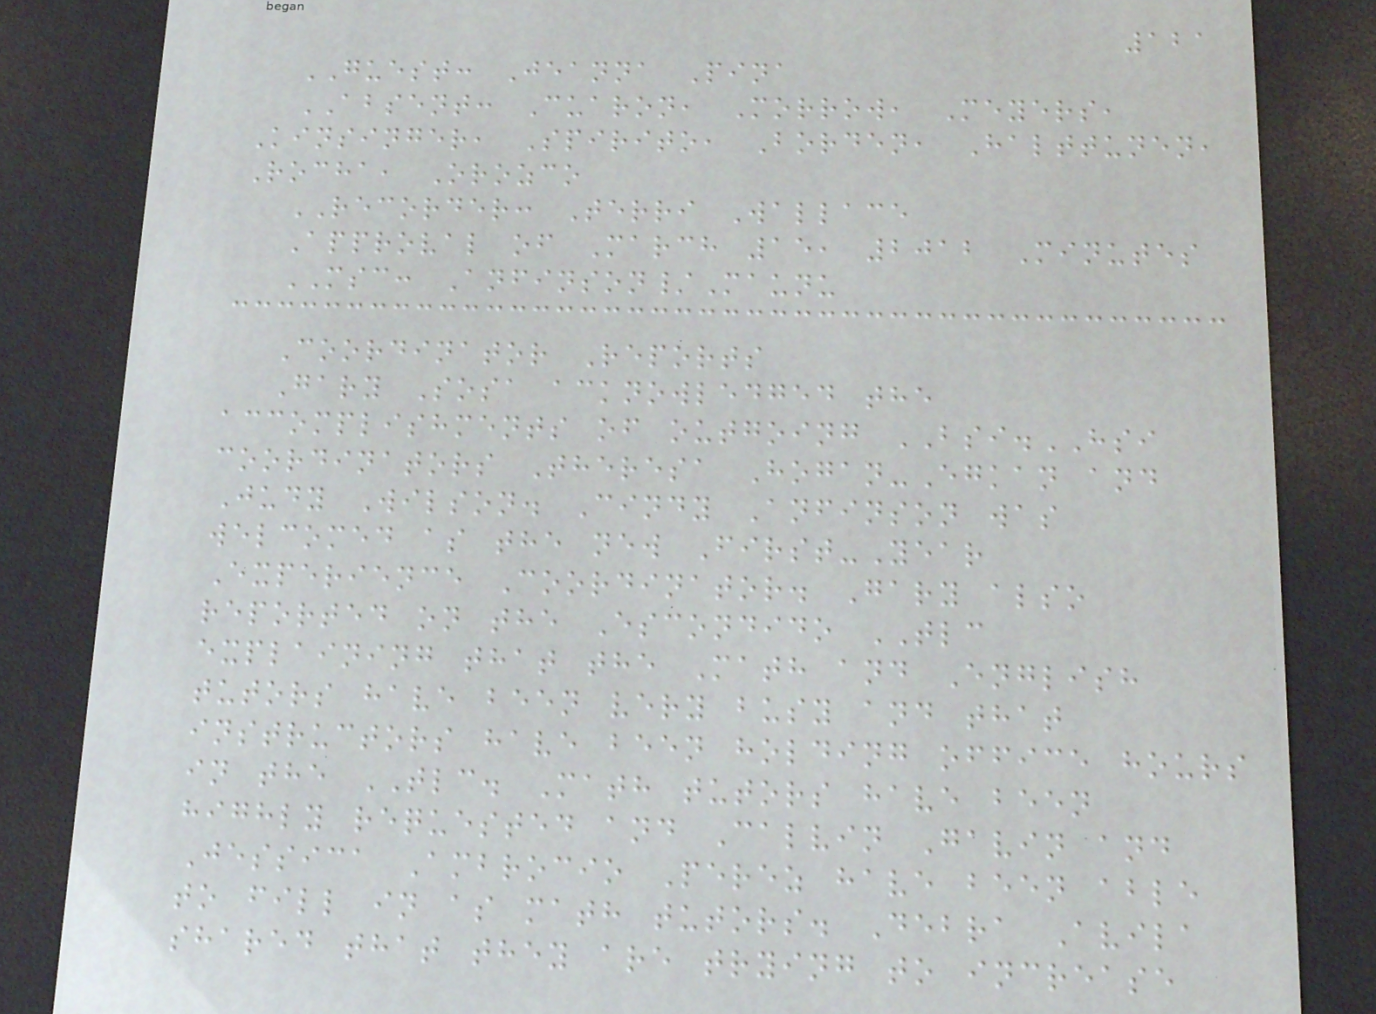121
GUEST: Jeanna Pina
ABSENT: Cuaron, Morrow, Meyers,
Kinsinger, Spirito, Borden, Halttunen,
Rocha, Orozco
RECORDER: Terri Wallace
Approval of March 15, 2012 Minutes
MSC: Anfinson/Maunu
Coordinator Reports
Gary Sosa acknowledged the
accomplishments of outgoing BSI.HSI
coordinators Theresa Hogan-Egkan and
Judy Wilson. Cindy Anfinson was
welcomed as the new First-Year
Experience Coordinator. Gary also
reported on the Escondido TLC
explaining that the Math and English
tutors have been very busy and that
instructors have been holding office hours
in the TLC. Math tutors have been
highly requested and Calvin Gavin and
Jessica Ambrocio Perez have been able
to fill in as math tutors. Debra Avila
shared that they are trying to increase
